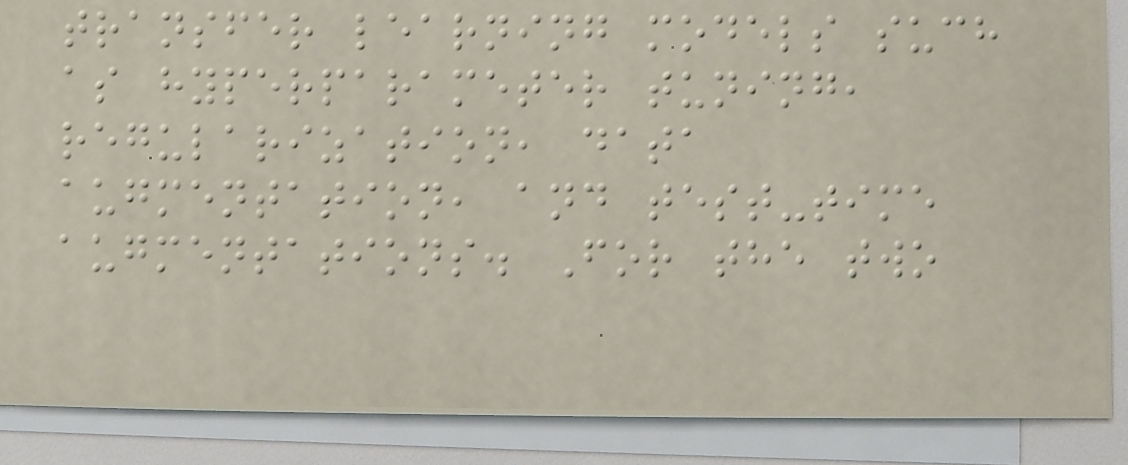transfer learning models such
as hyperparameter tuning,
regularization, data
augmentation, and test-time
augmentations. For the two
